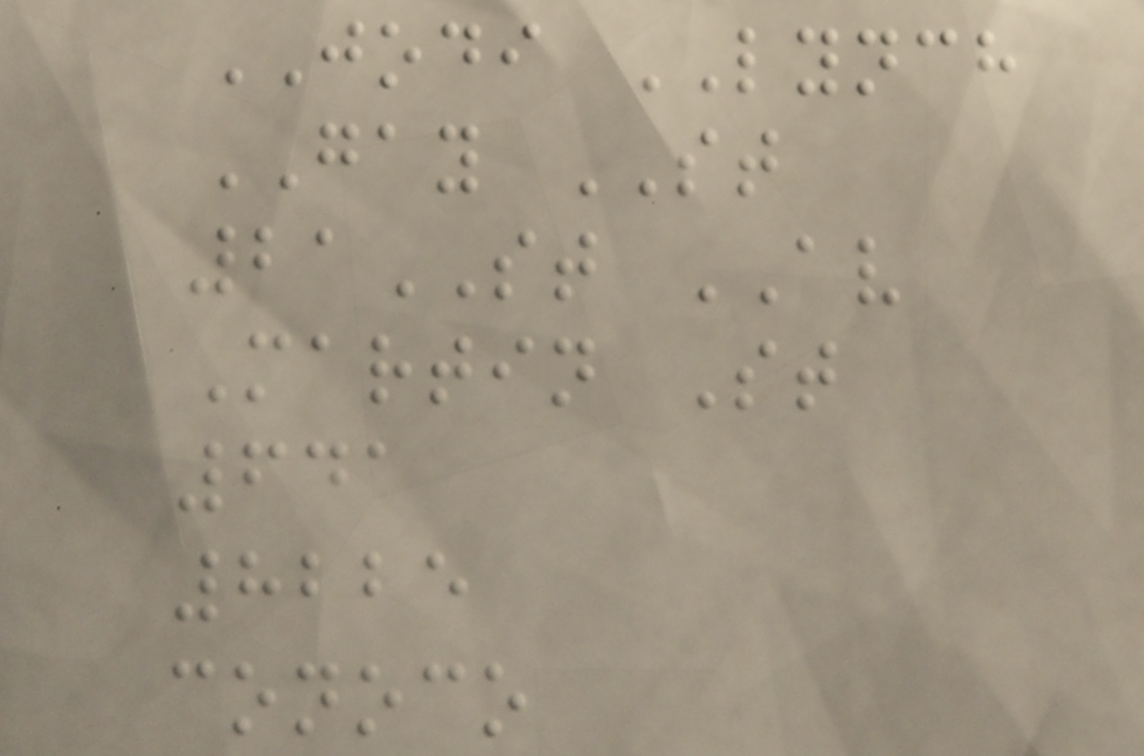JODI LYNCH
GAY ST
21ST AV
Martin St
641
8225
conoco
